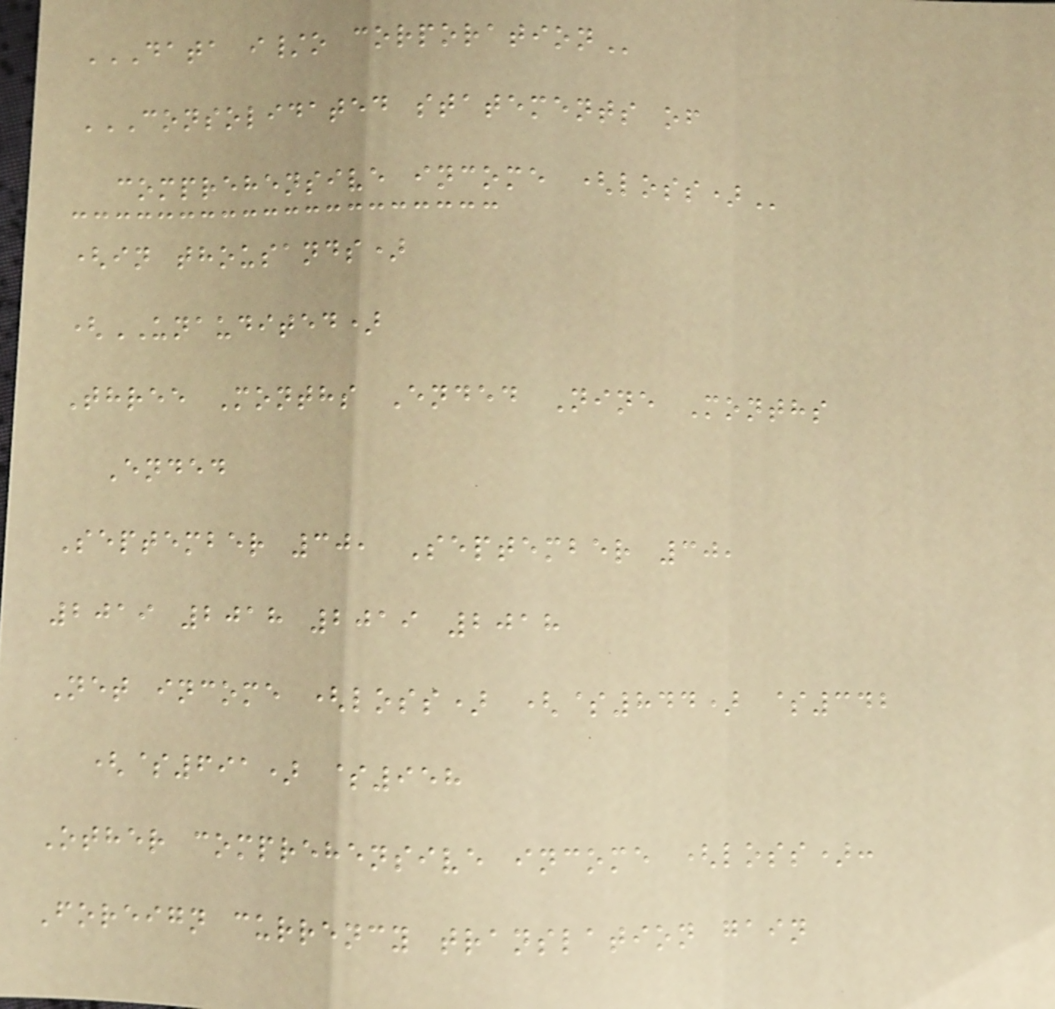DATA I/O CORPORATION
CONSOLIDATED STATEMENTS OF
COMPREHENSIVE INCOME (LOSS)
(in thousands)
(UNAUDITED)
Three Months Ended Nine Months
Ended
September 30, September 30,
2019 2018 2019 2018
Net income (loss) ($844) $342
($691) $958
Other comprehensive income (loss):
Foreign currency translation gain
